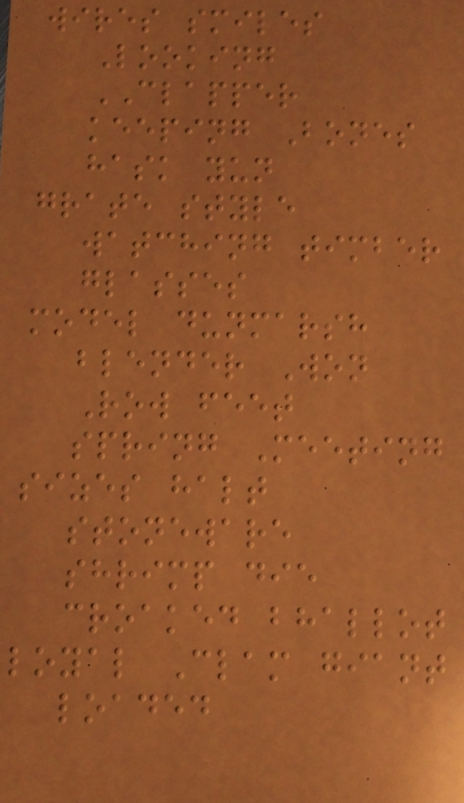wires smiles
Looking
CLAPPER
keeping Bones
hask yun
grate style
watching timber
glasses
model dunmarsh
blender Won
Row feet
spring Meeting
sizes halt
stoneware
shrimp die
croaked bhallot
loyal Clam giant
loaded
